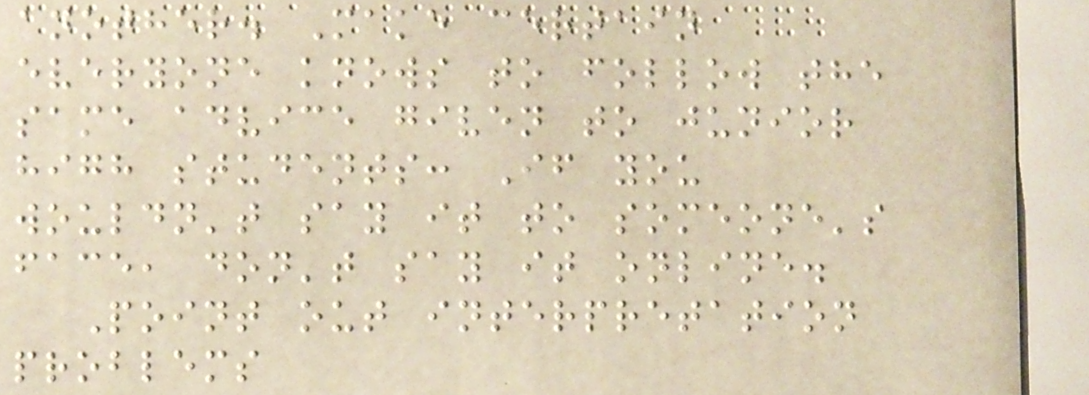another. Make certain
everyone knows to follow the
same advice given to junior
high students: If you
wouldn't say it to someone's
face, don't say it online.
Point out interpretation
problems
